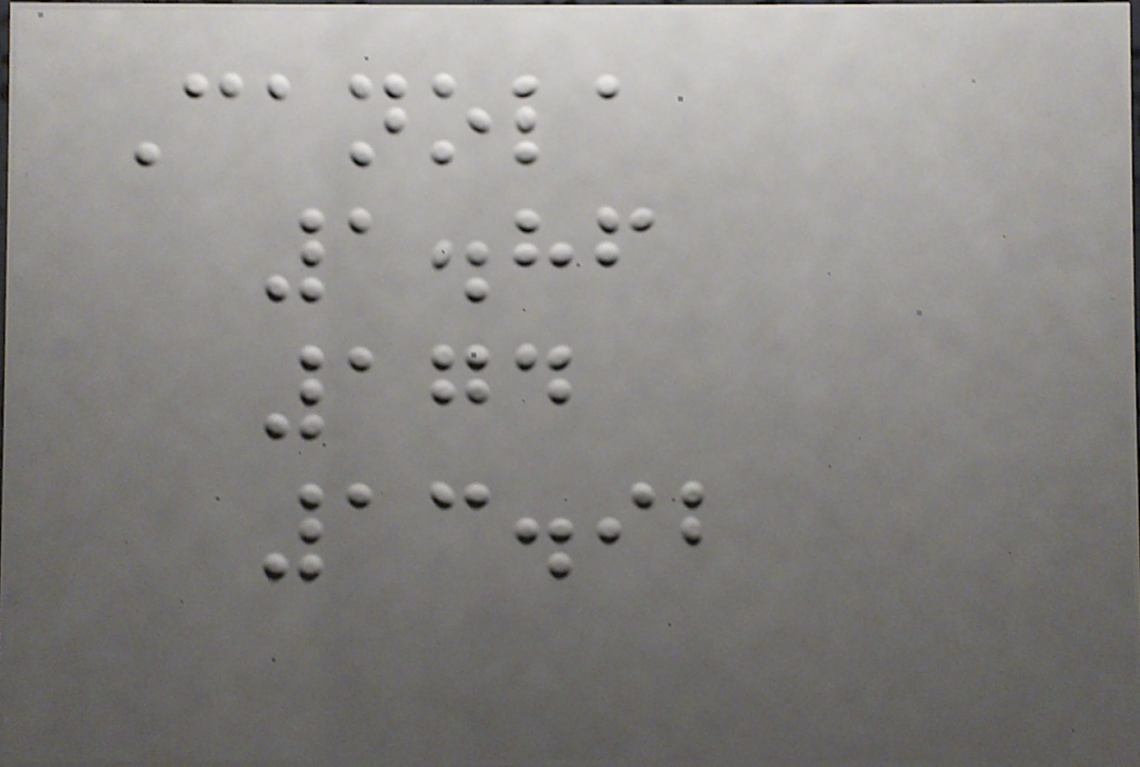Canola
1.86
174
13.92
